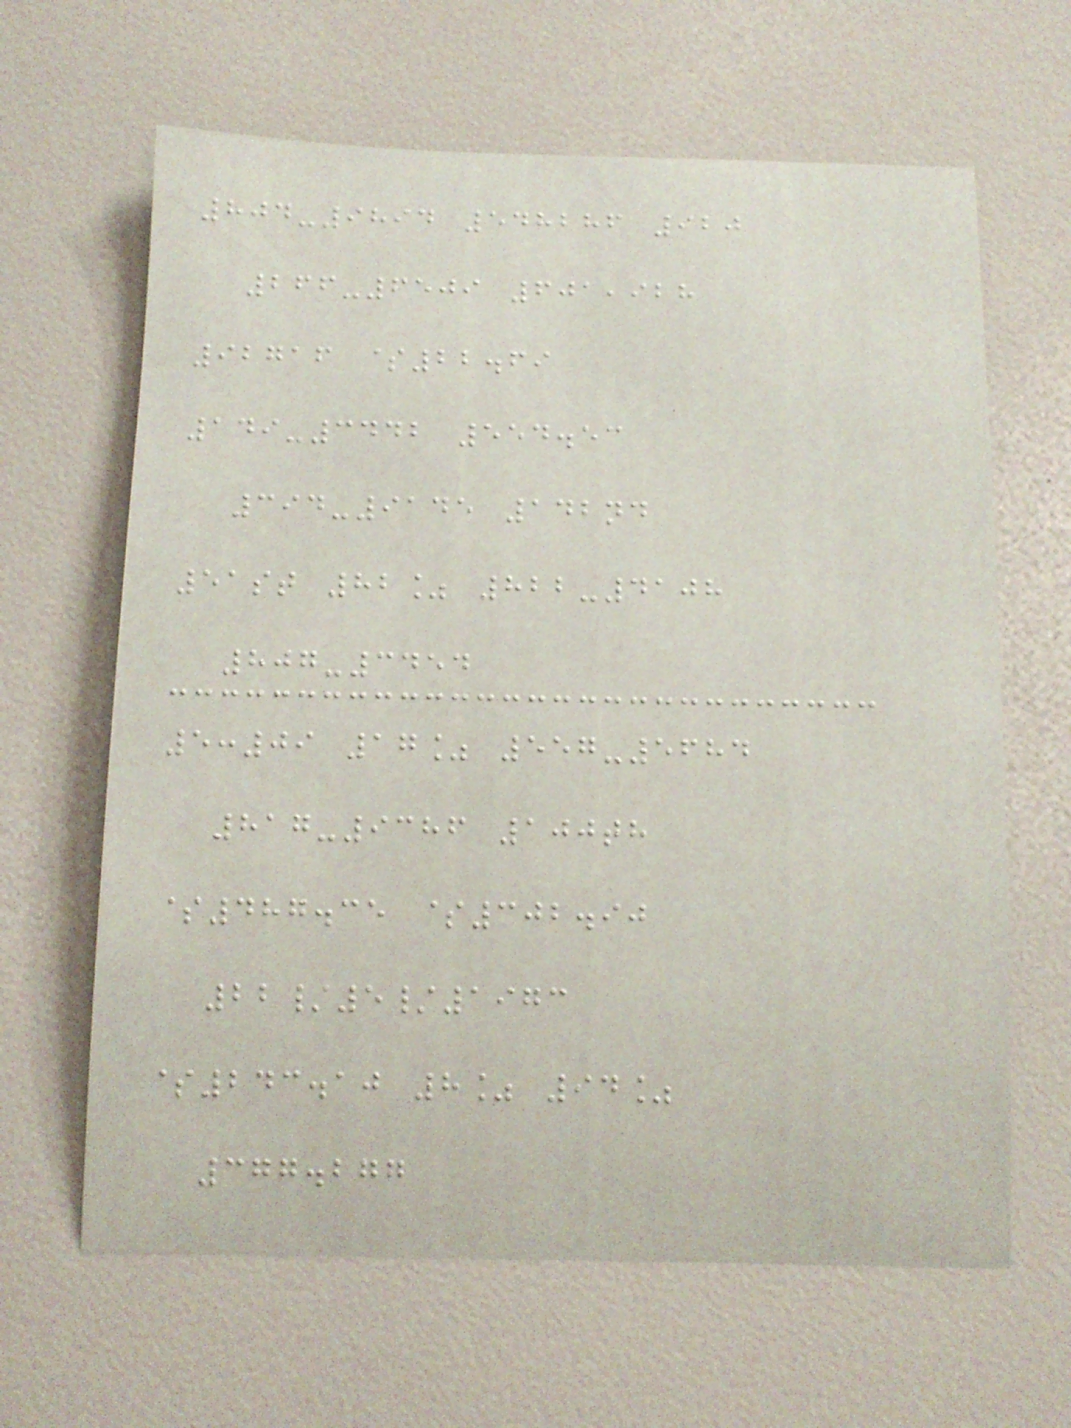804-9894 548286 920
266-6509 601,928
92716 $22.69
149-3442 554.53
394-9145 142nd
51st 82% 822-4108
807-3454
5:09 17% 557-5684
817-9386 100th
$487.35 $302.90
22/5/1973
$243.10 8% 94%
377.277
